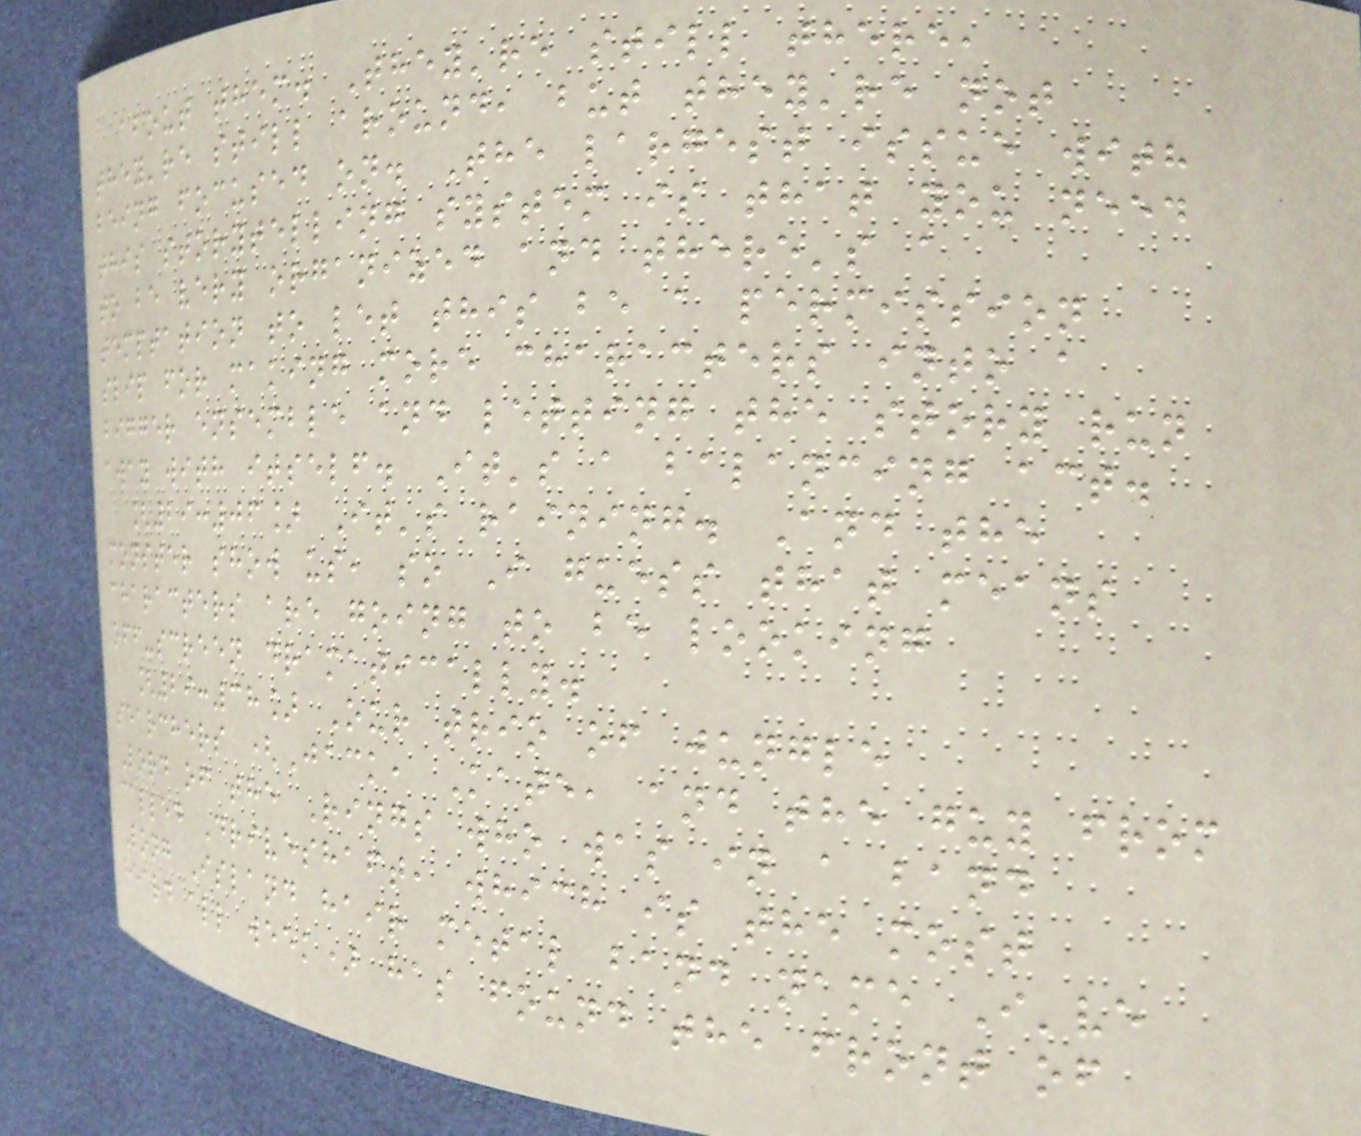about them. They're still there,
they're still around, but they're not
being focused on. The largest issue with
this storytelling system is that you need
to be very organized and there's a
temptation to let this be a permission
slip for making more characters into a
bigger ensemble and letting the story run
away with itself. It's a balancing act.
[29:06] It's raining. And the
monster show us, so I guess that means
characters are going to be looking
off-screen dramatically.
[29:38] Our trio of jungle
searchers (Jack, Kate, and the guy from
Lord of the Rings who was in a band
called Driveshaft, which is the most
Long Island hair metal band name I've
heard all week) has found the front of
